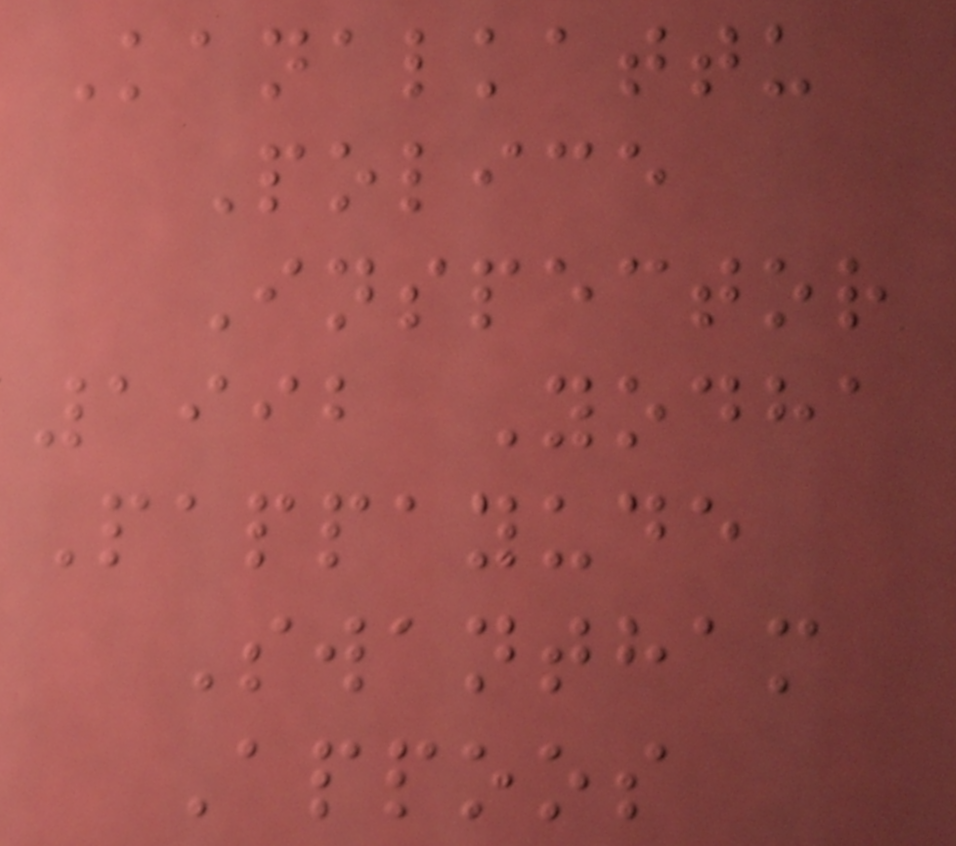Kanalkattu
Police
Inspector
1992 Yodha
Pappayude
Swantham
Appoos
